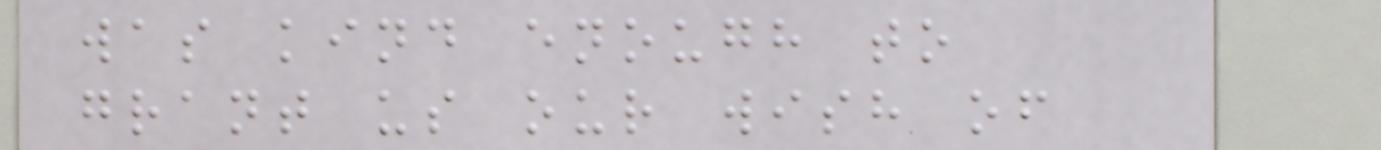was kind enough to
grant us our wish of
